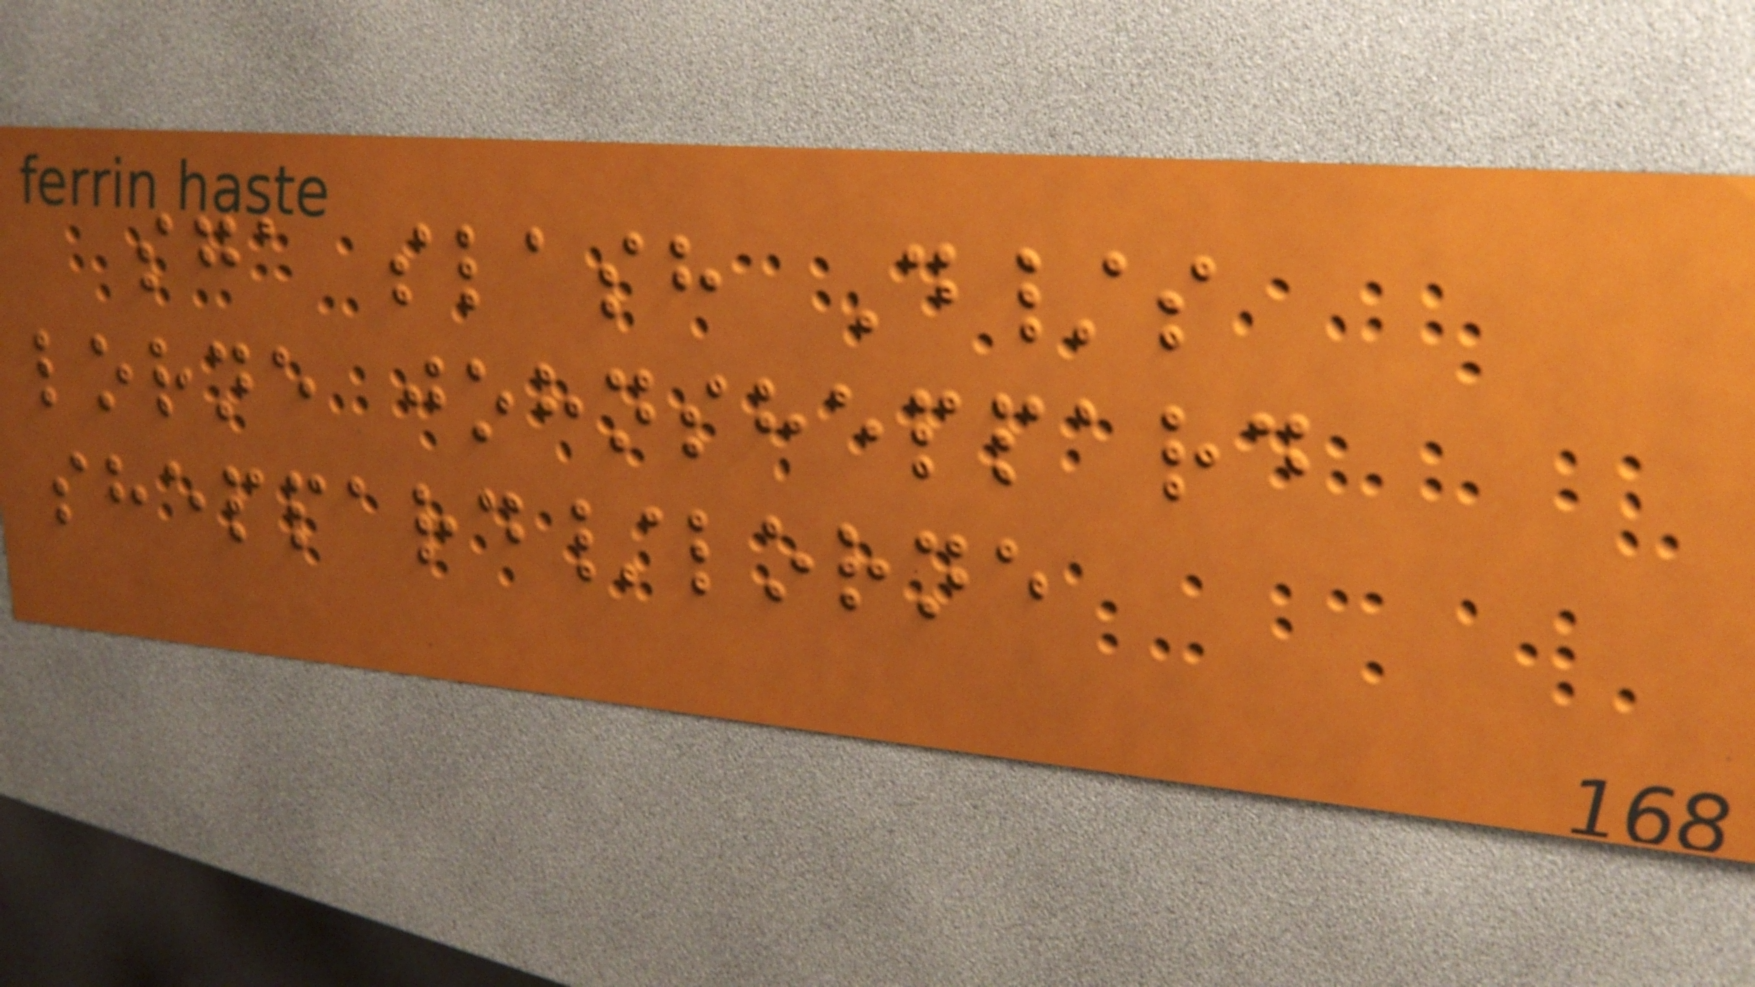sga slash D/s
lorne johnsheppard
sheppard/lorne
